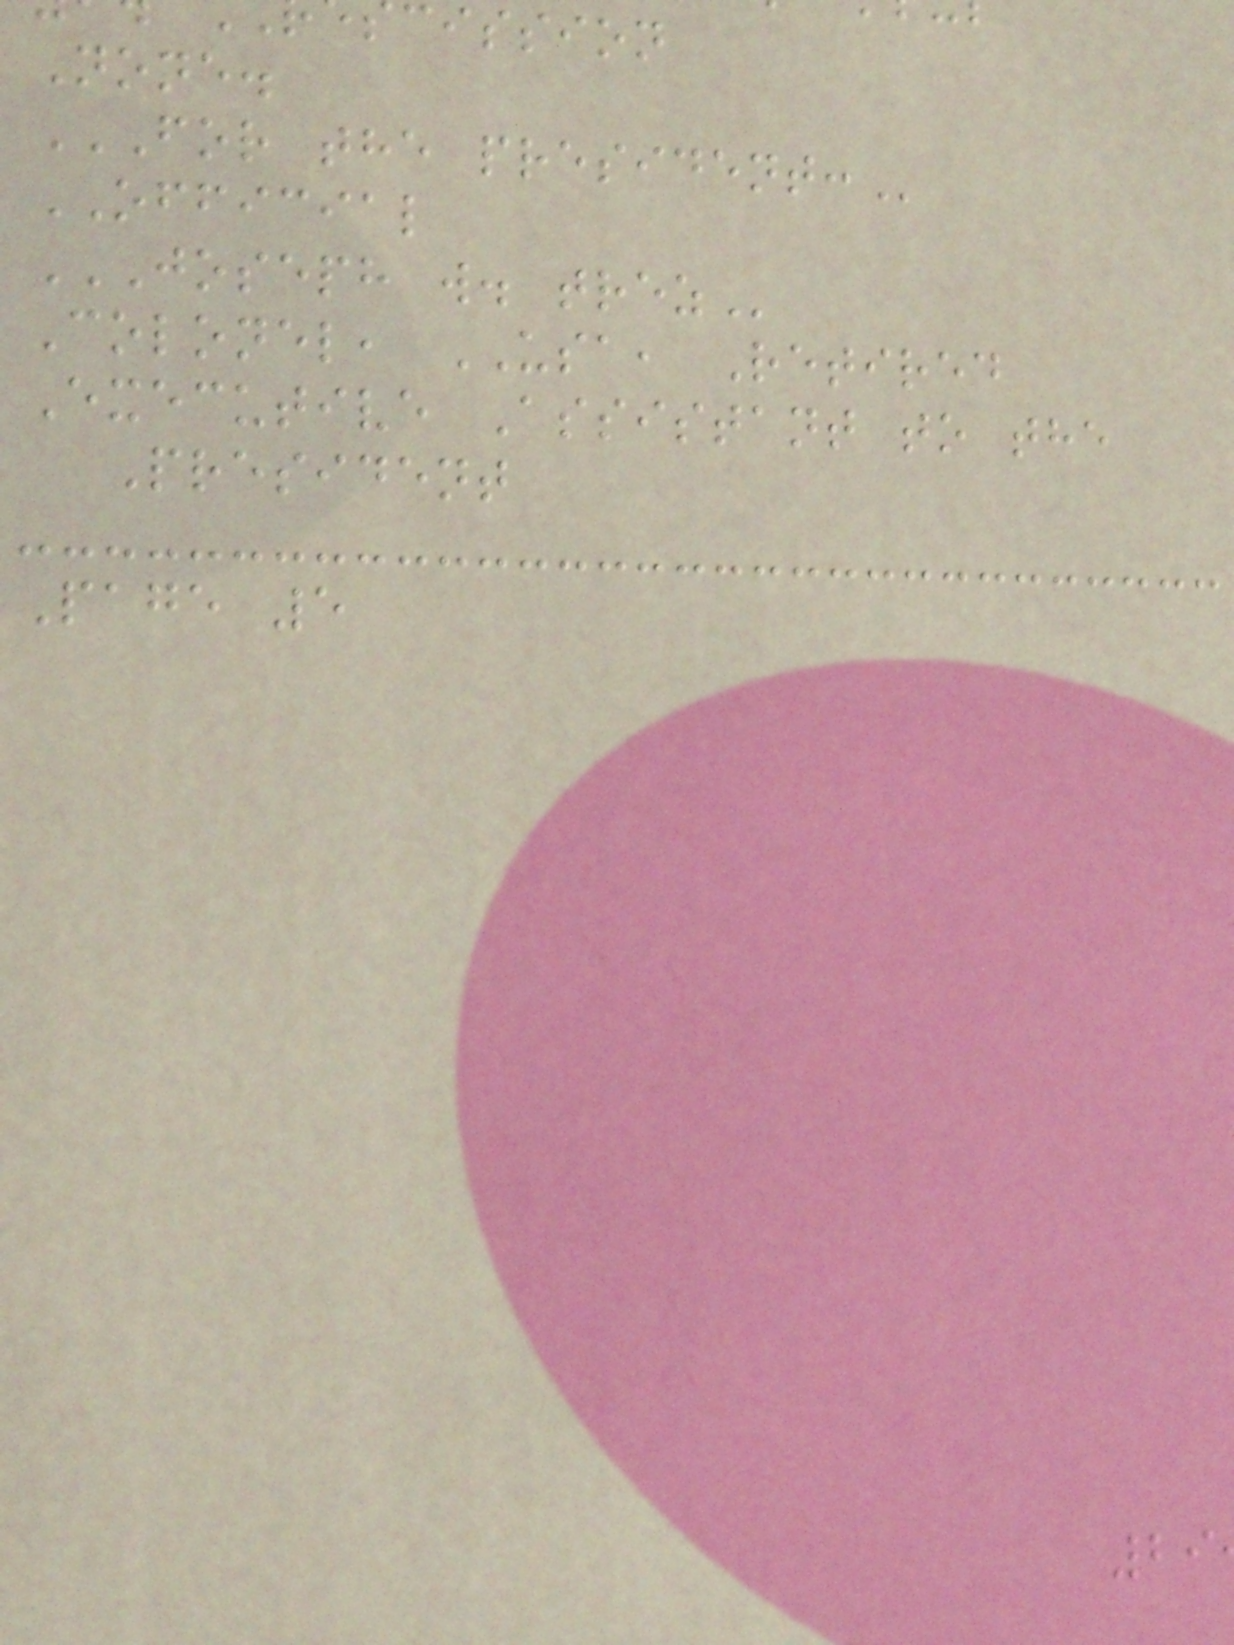cission
None.
FOR THE PRESIDENT:
OFFICIAL
JOSEPH W. TREZ
Colonel, USA, Retired
Executive Assistant to the
President
Page 5
